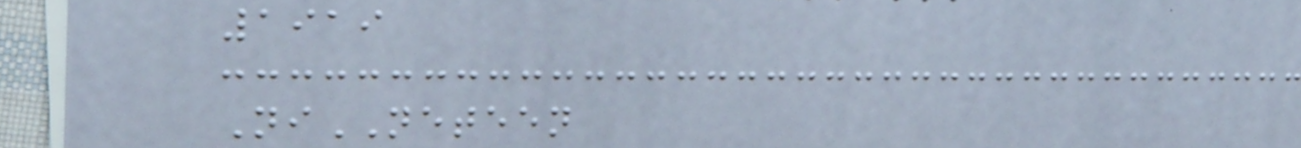1919
NiNETEEN
